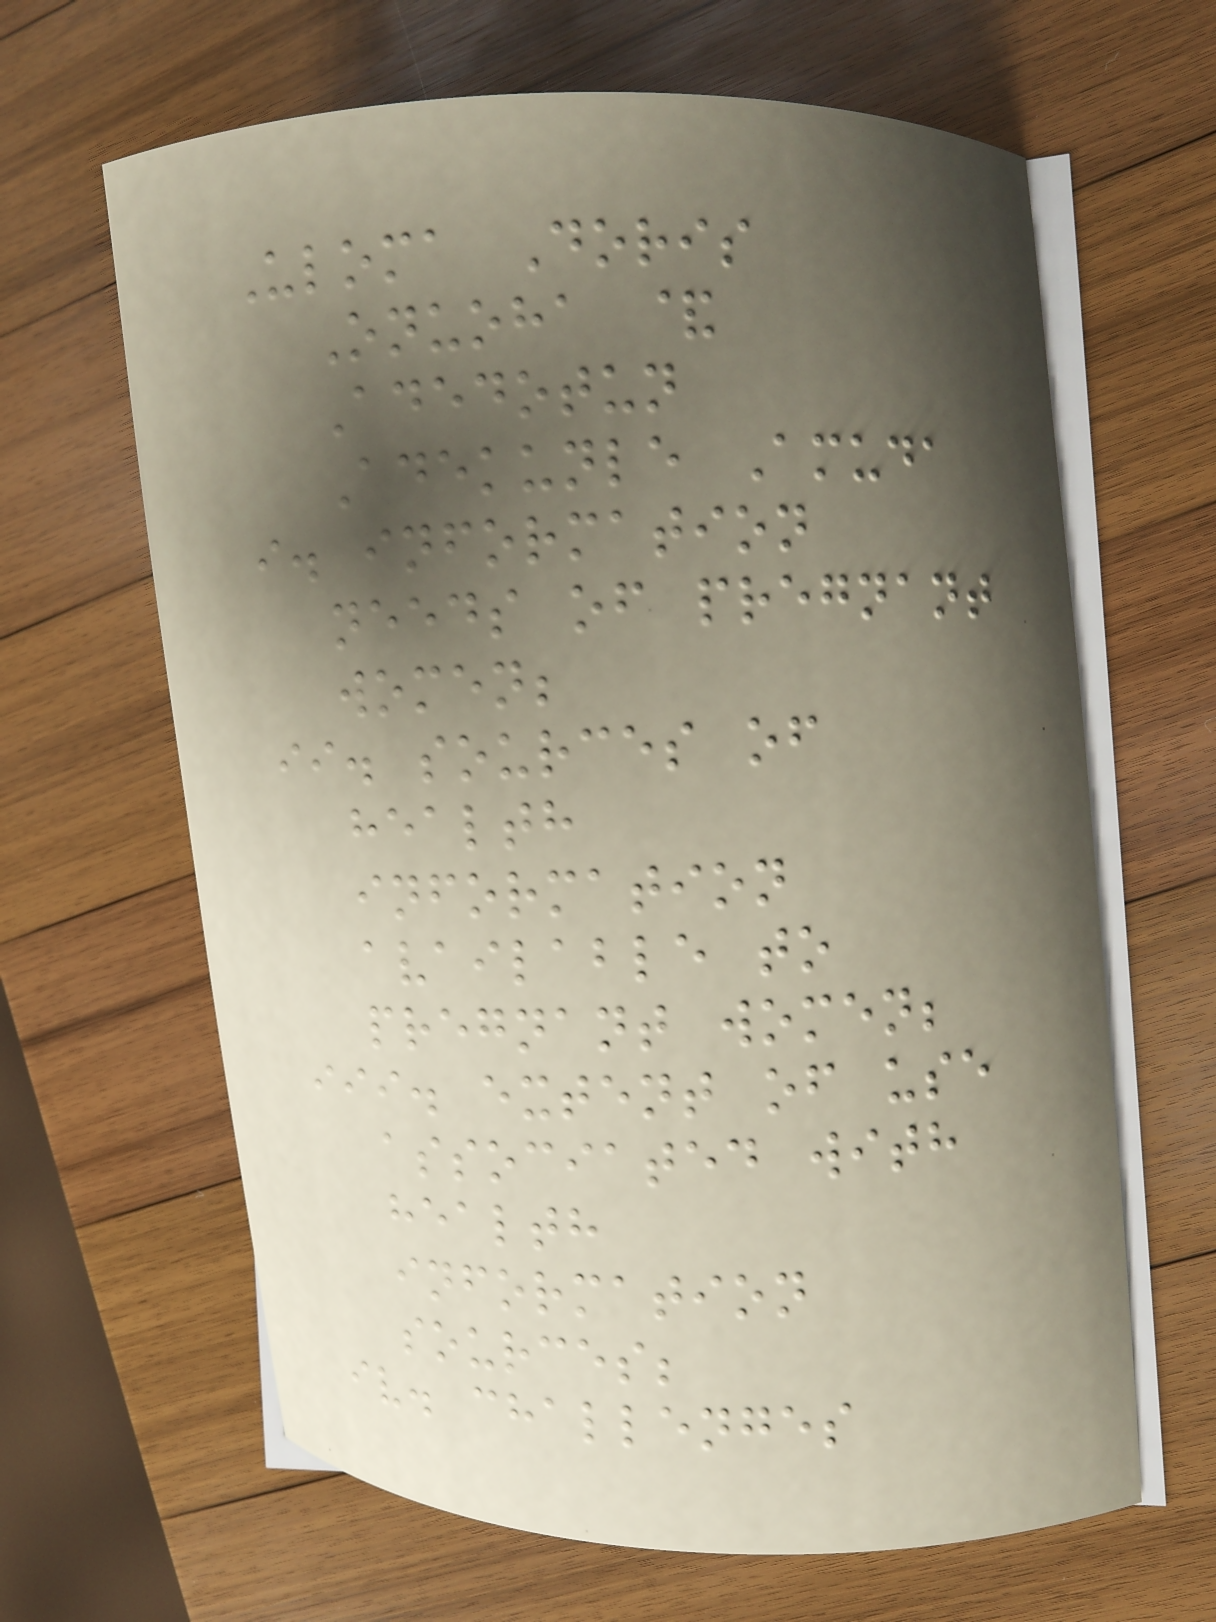Uloma Doris
Onuoha &
Adedotun
Adekunle Amuda
i. information
needs of pregnant
women;
ii. sources of
health
information
available to
pregnant women;
iii. extent of use
associated with
health
information
sources;
iv. challenges
